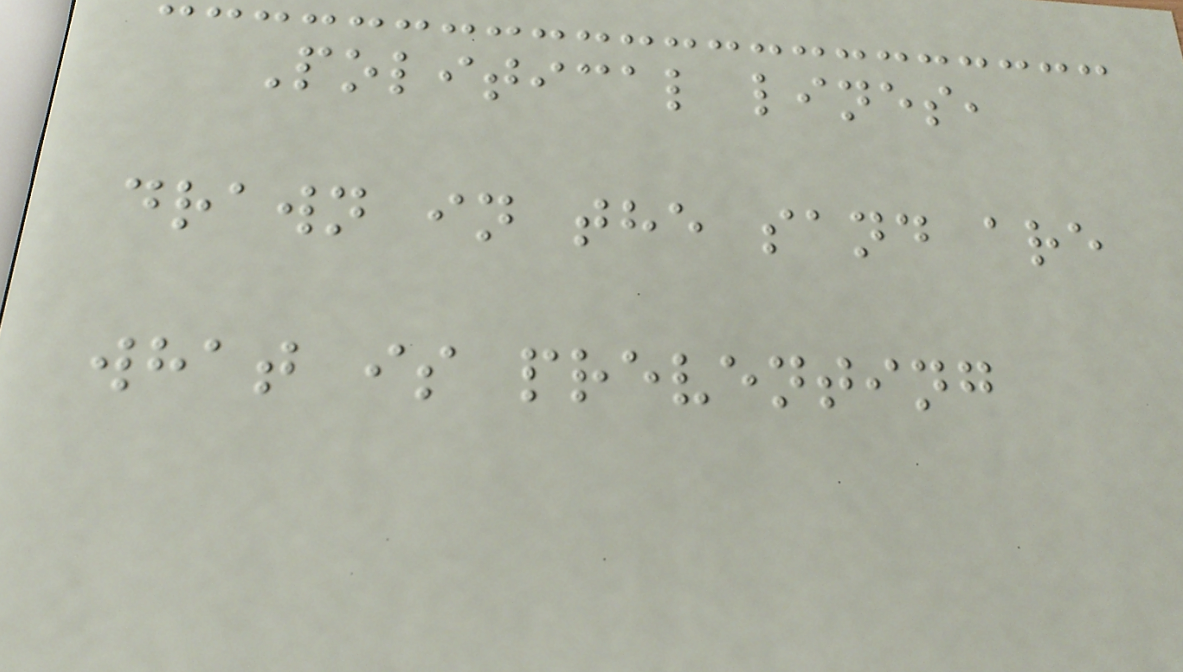Political lines,
drawn in the sand are
what is preventing
